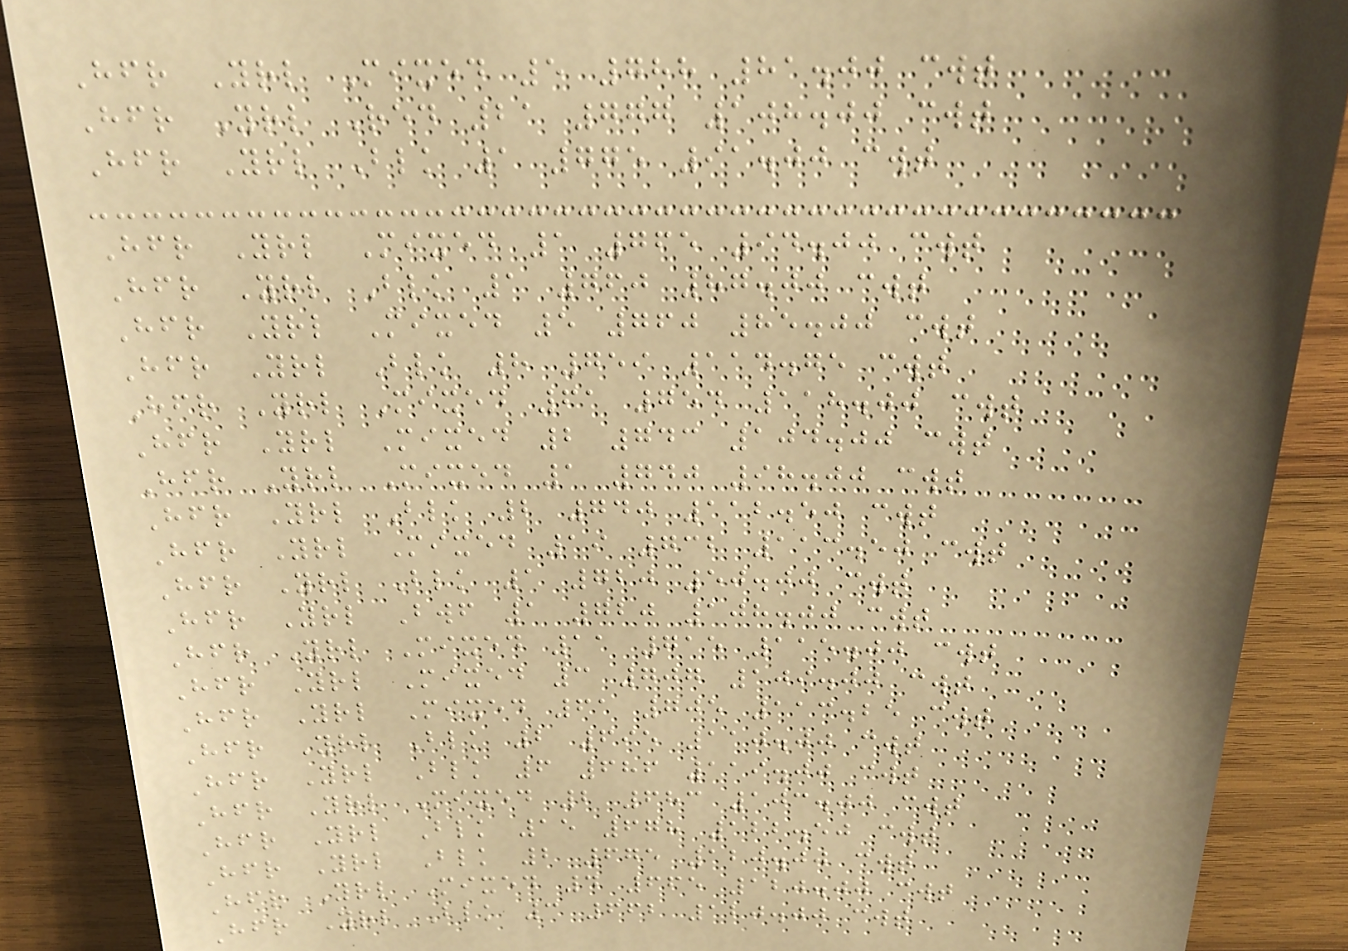Hfr Yrl Mixed 5 788 81.00 cwt
Hfr Yrl Red 21 777 108.00 cwt
Hfr Yrl Blk 1 775 91.00 cwt
Hfr Yrl Mixed 1 765 94.00 cwt
Hfr Yrl Blk 1 760 87.00 cwt
Hfr Yrl Mixed 5 760 85.00 cwt
Hfr Yrl Blk 8 759 114.75 cwt
Hfr Yrl Mixed 61 754 118.00 cwt
Hfr Yrl Mixed 2 743 104.00 cwt
Hfr Yrl Mixed 1 740 98.00 cwt
Hfr Yrl Blk 2 740 112.50 cwt
Hfr Yrl Mixed 19 732 113.50 cwt
Hfr Yrl Blk 1 720 50.00 cwt
Hfr Yrl Bwf 1 720 108.00 cwt
Hfr Yrl Mixed 11 715 115.00 cwt
Hfr Yrl Mixed 3 707 109.00 cwt
Hfr Yrl Mixed 61 705 113.25 cwt
Hfr Yrl Blk 2 695 110.00 cwt
Hfr Yrl Blk 6 686 119.00 cwt
Hfr Yrl Mixed 2 683 103.00 cwt
Hfr Yrl Blk 15 678 122.50 cwt
Hfr Yrl Blk 2 675 120.00 cwt
Hfr Yrl Mixed 4 665 120.00 cwt
Hfr Yrl Blk 3 662 120.00 cwt
